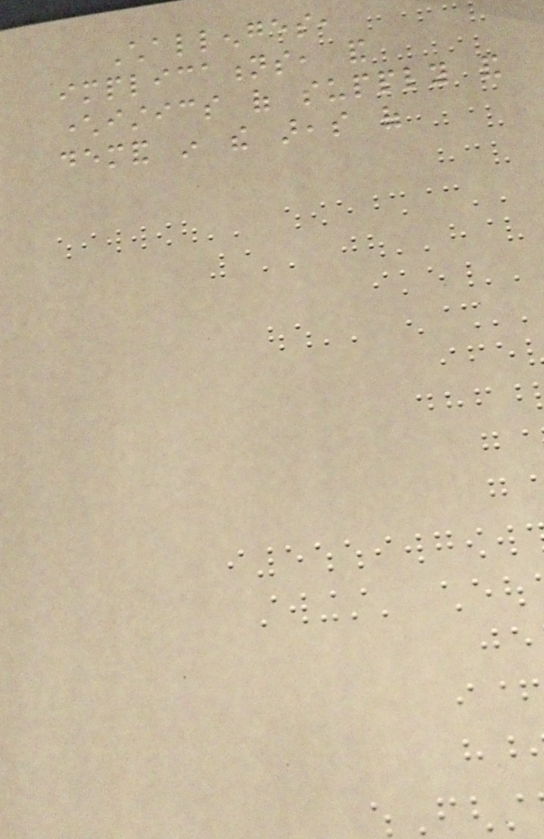Challenges,
implications, and
characteristics of supply and
demand in the areas of
